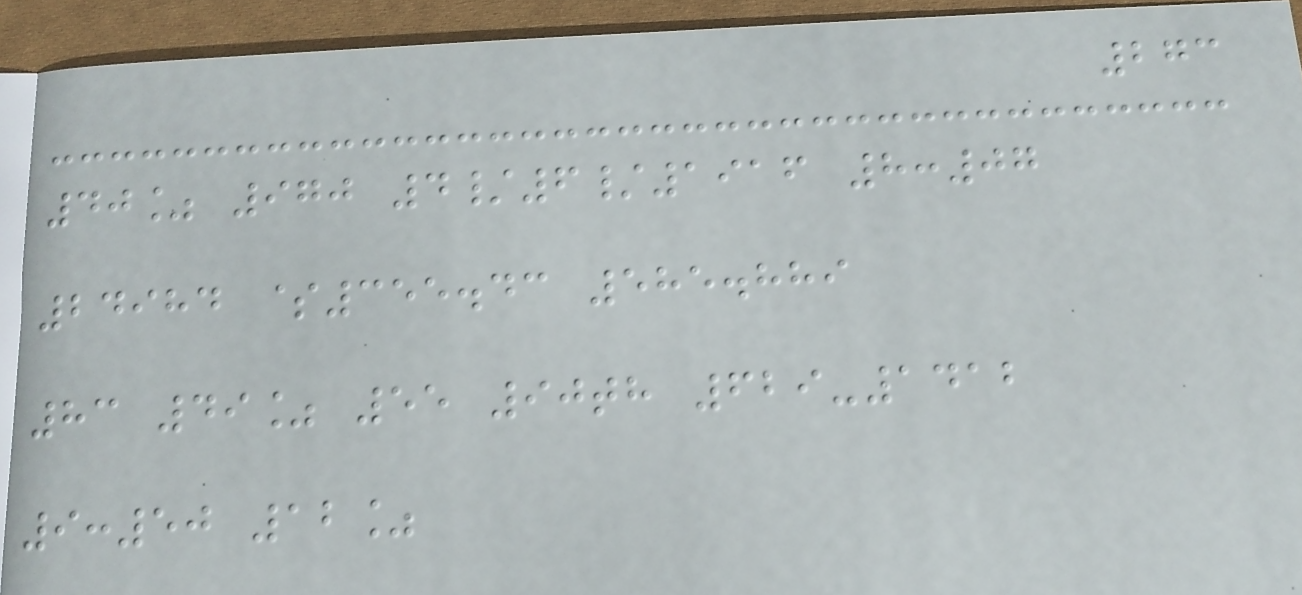273
40% 970 4/6/1916 8:07
24984 $355.43 585.889
83 49% 55 90th 629-1412
9:50 12%
